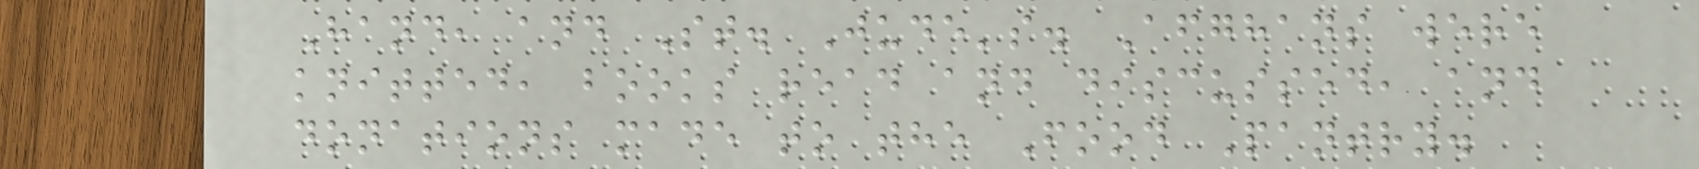Hand, and St. Jude's. Afghans were
knitted, books read and discussed, and
donations made to the Food Pantry.
